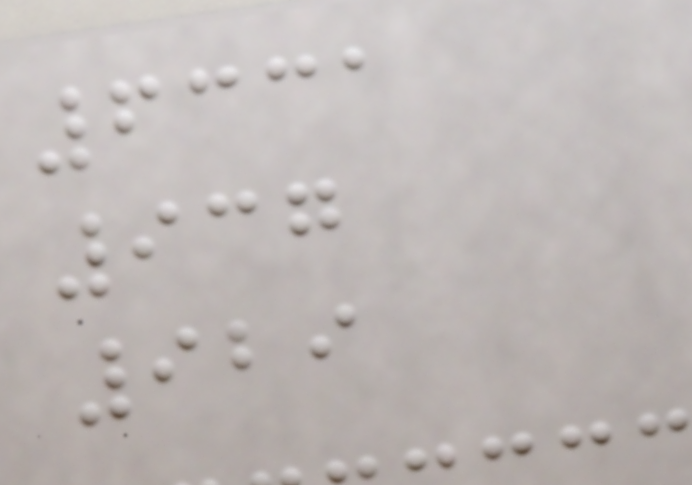6331
937
929
